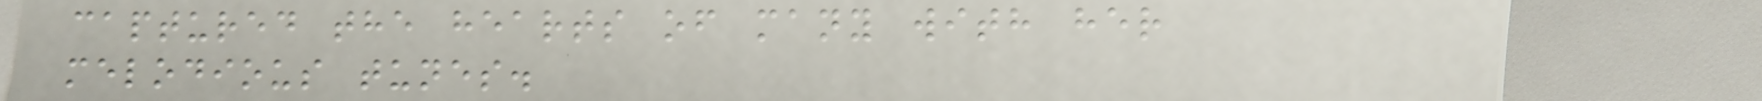captured the hearts of many with her
melodious tunes.
